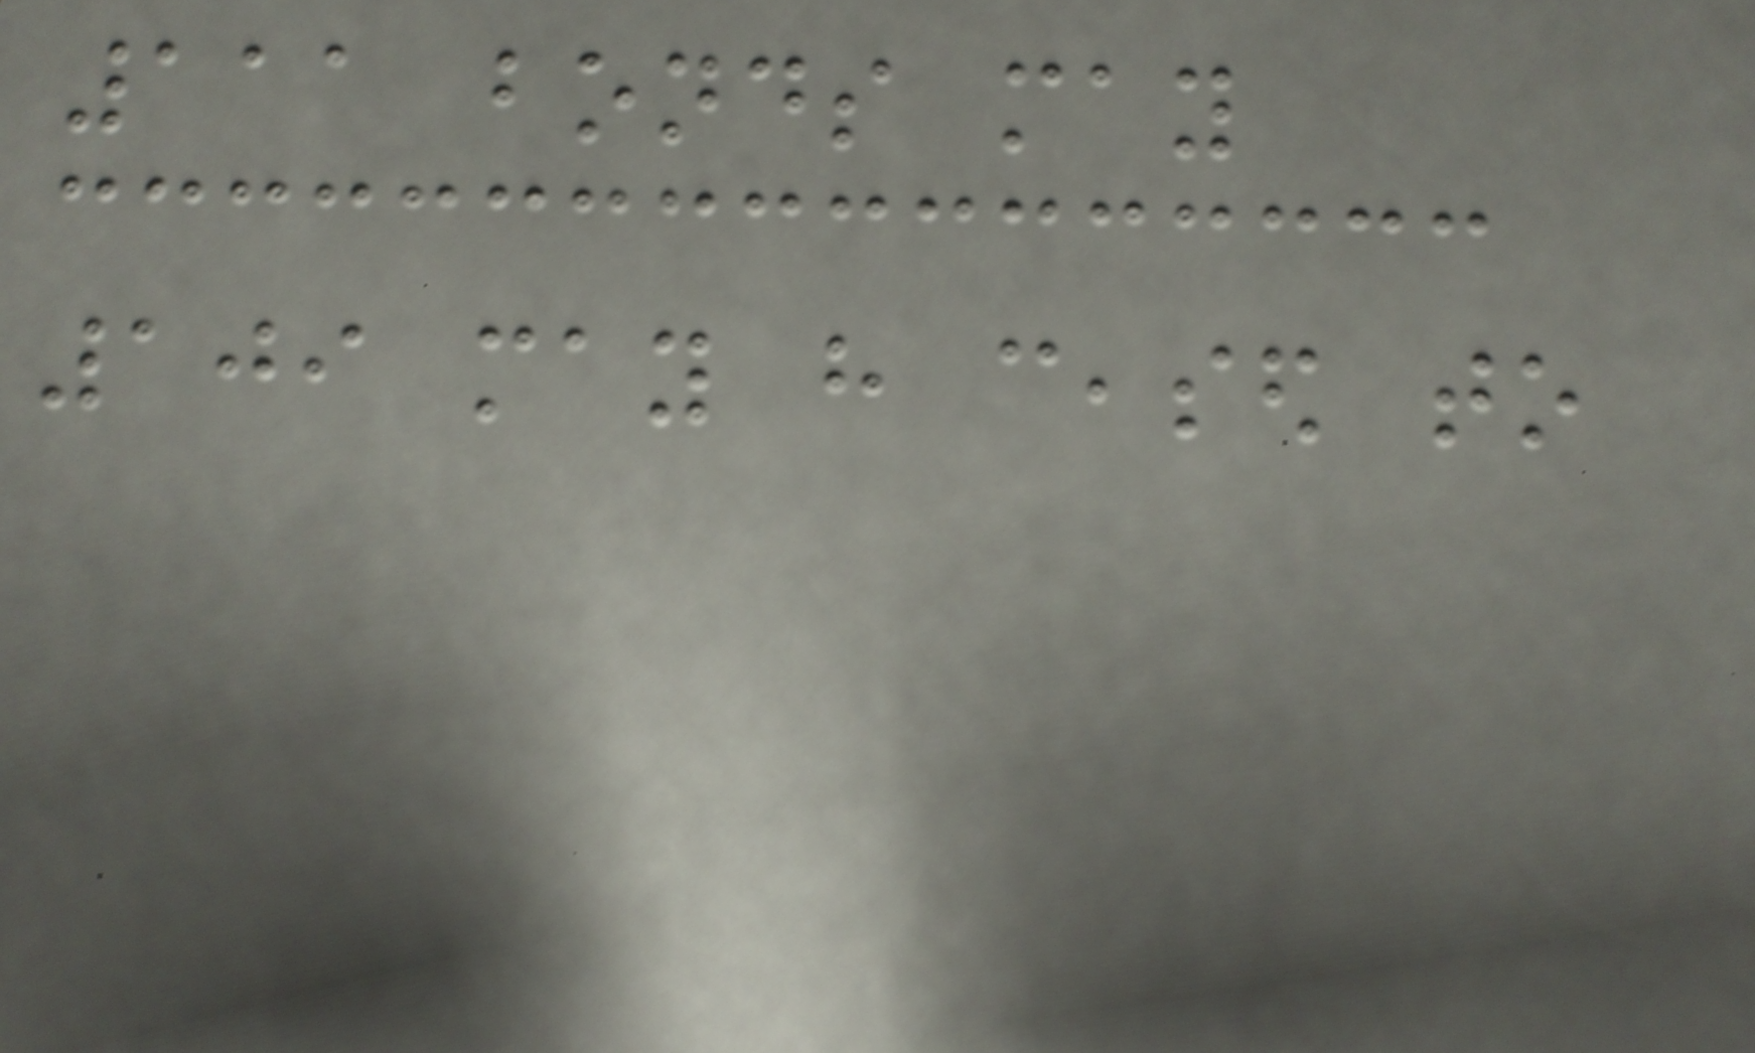111 bonds may
109 may have ceased to
